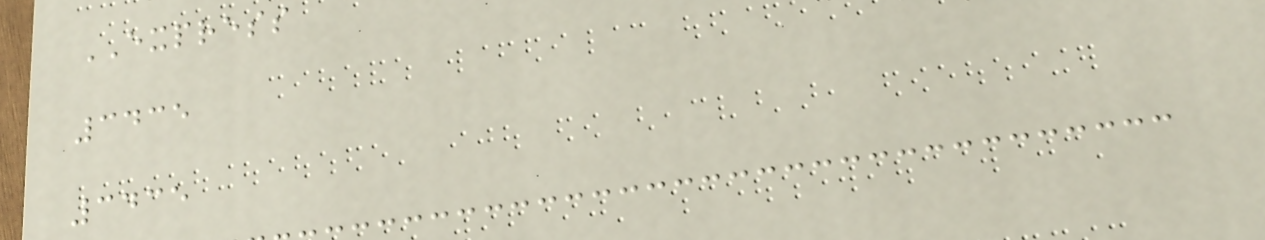EXPRESS
3435
3435
